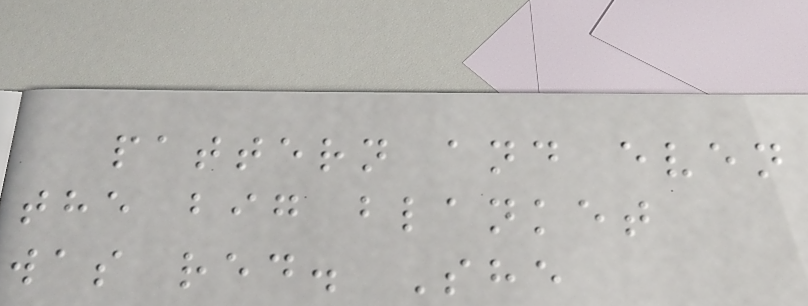pattern and even
the big blanket
was red. She
